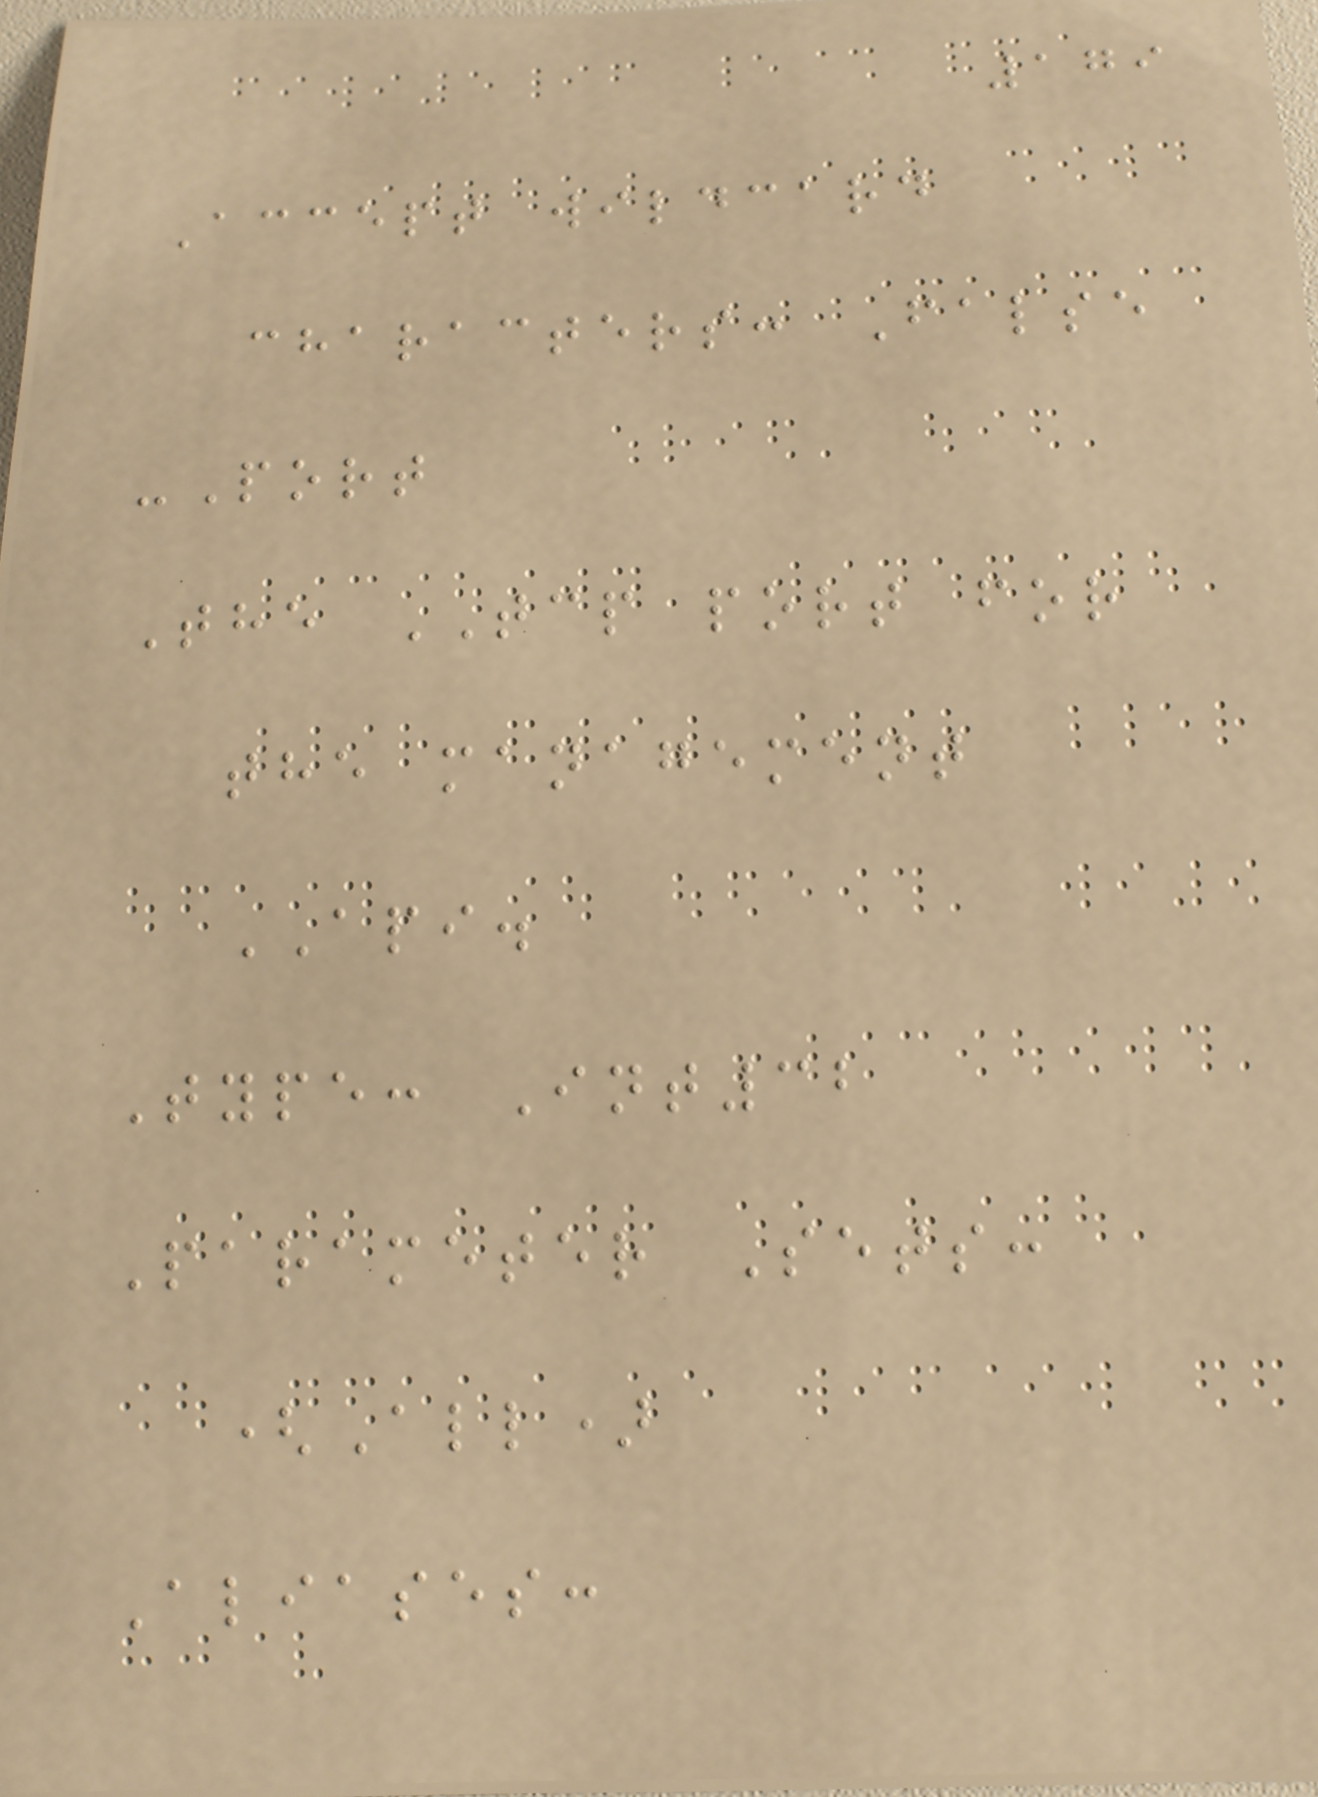179
Accept wildcard
characters: False
-Port
The TCP port for
the management
API.
Type: Int32
Parameter Sets:
(All)
Aliases:
